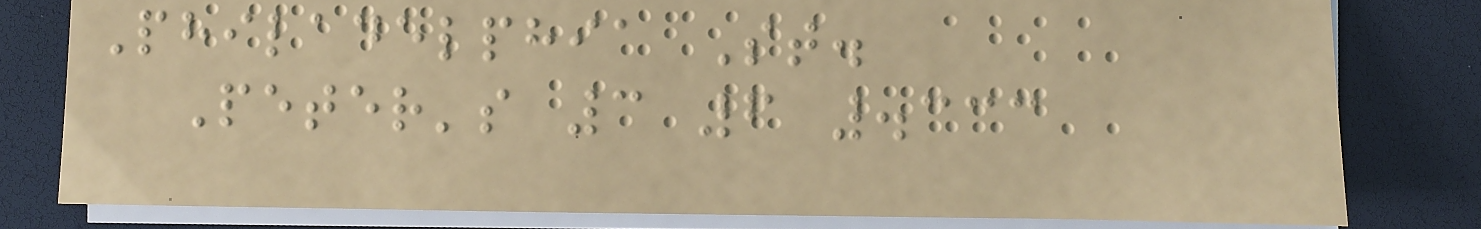Philadelphia St.
Peter's 3 6 .333
